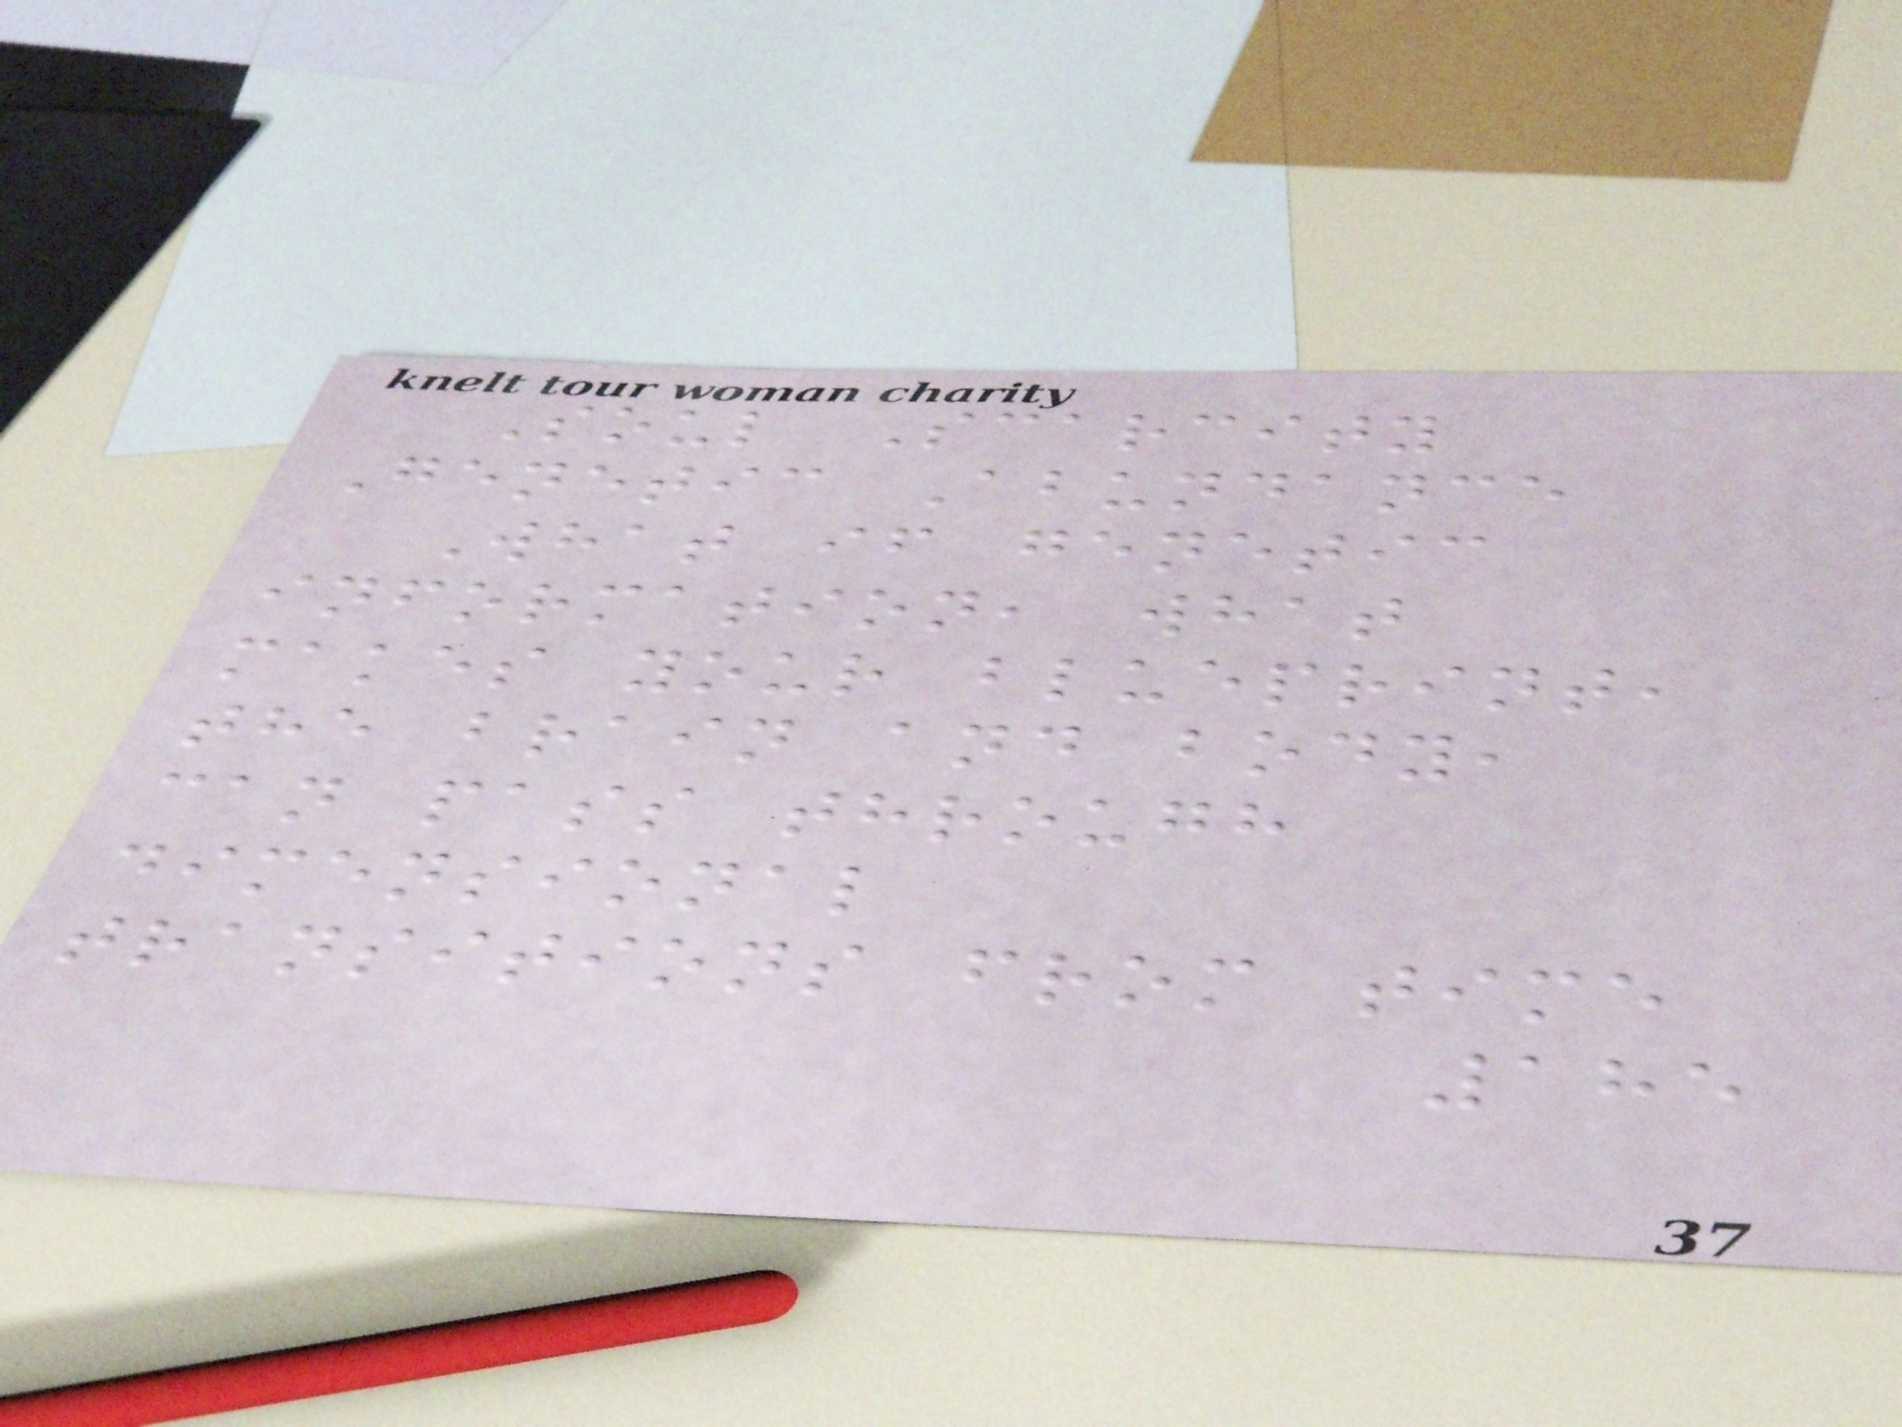Soul Scarcity
Genetic Abundance
What if genetic
information, what
makes your blueprint,
the brain and body,
can pass through
dimensional
transitions from time
185
